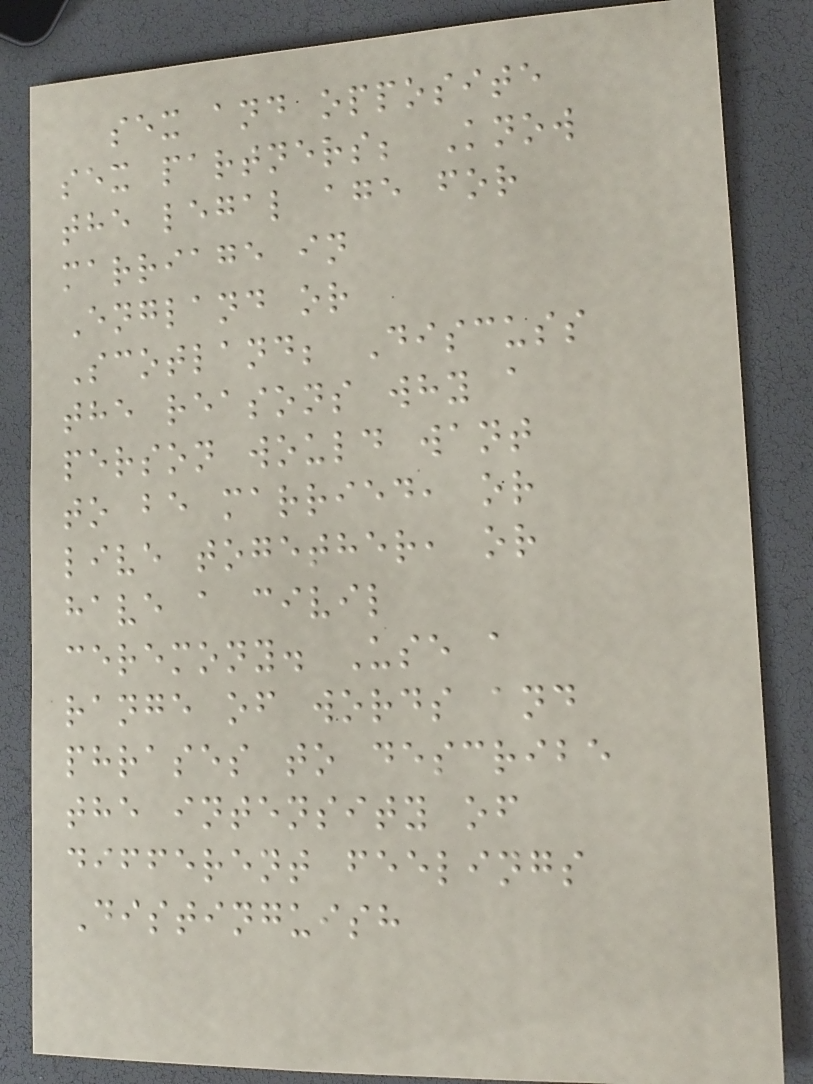sex and opposite
sex partners; Know
the legal age for
marriage in
England or
Scotland; Discuss
the reasons why a
person would want
to be married, or
live together, or
have a civil
ceremony. Use a
range of words and
phrases to describe
the intensity of
different feelings
Distinguish
